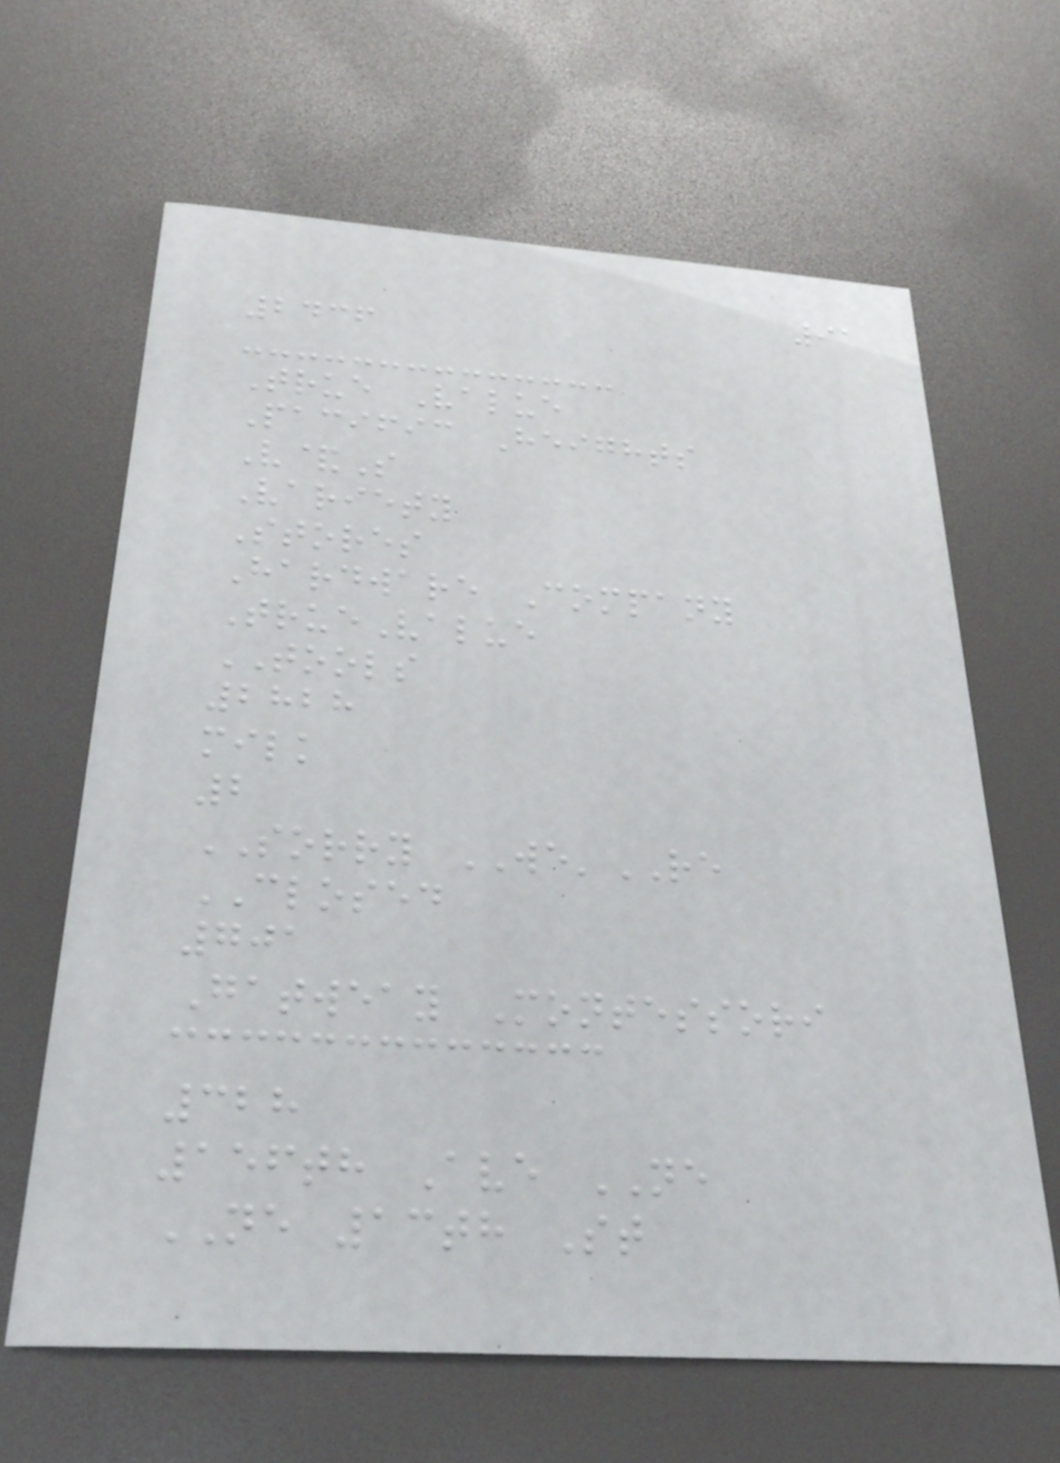91
2436
True Value
Pacific Heights
V&S
Variety
Stores
Hardware Company
TrueValue
TOOLS
2828
milk
2
SORRY WE'RE
CLOSED
701
Gatweay Montessori
328
156th Ave NE
NE 13th St
